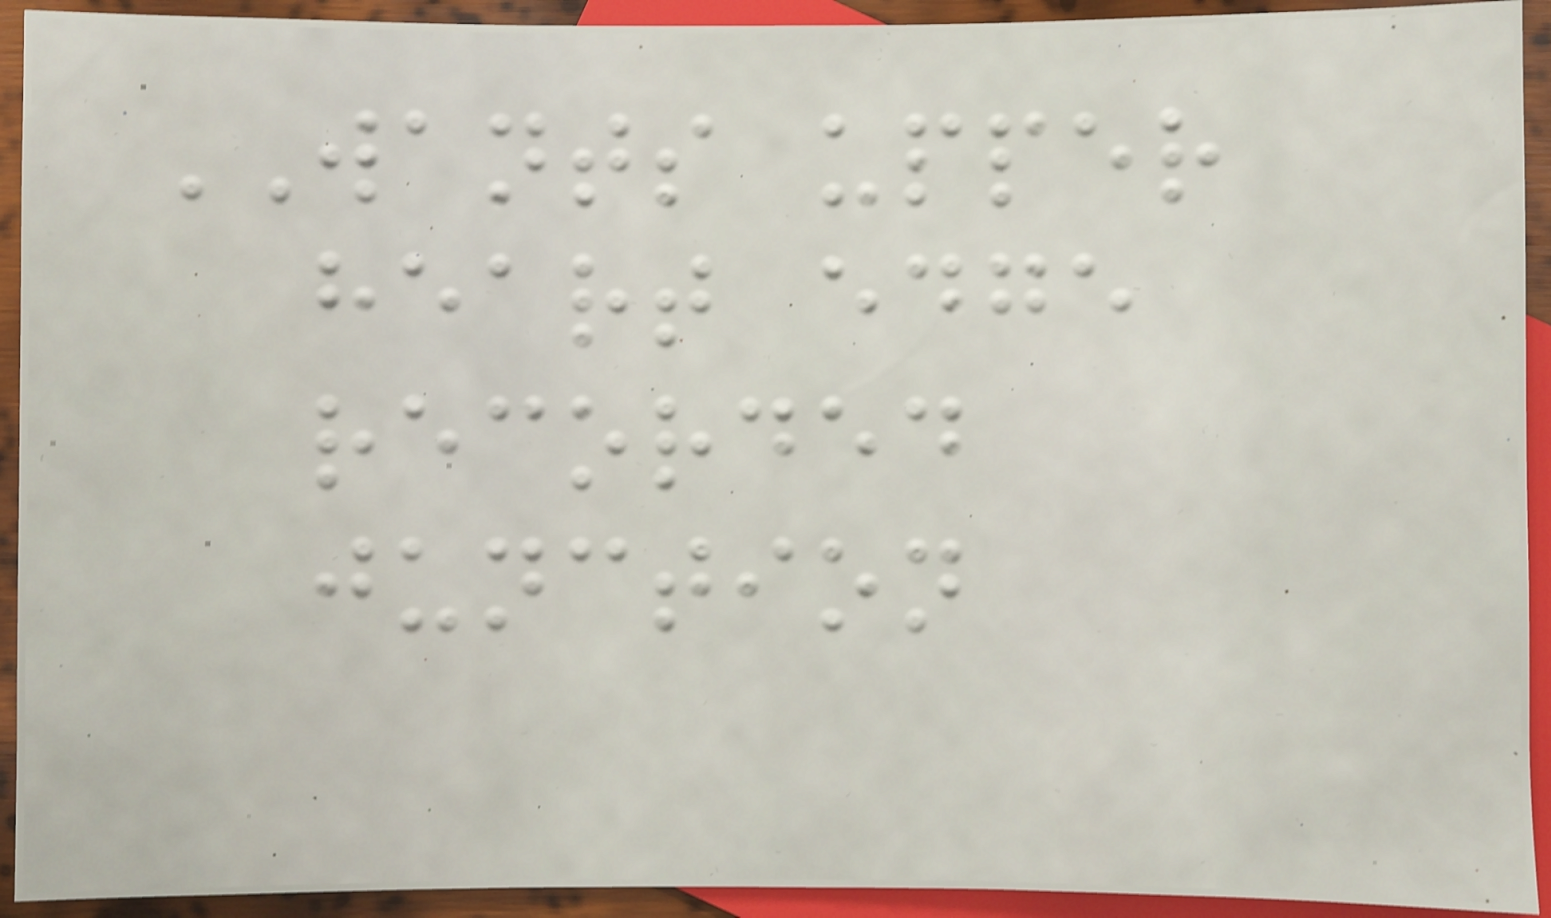WANTS upper
heart edge
recorded
junction
